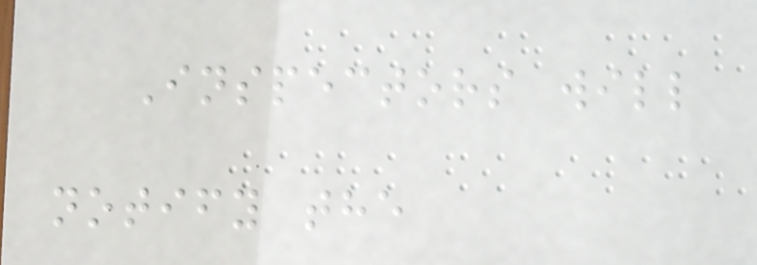Inspectors will
notify the
